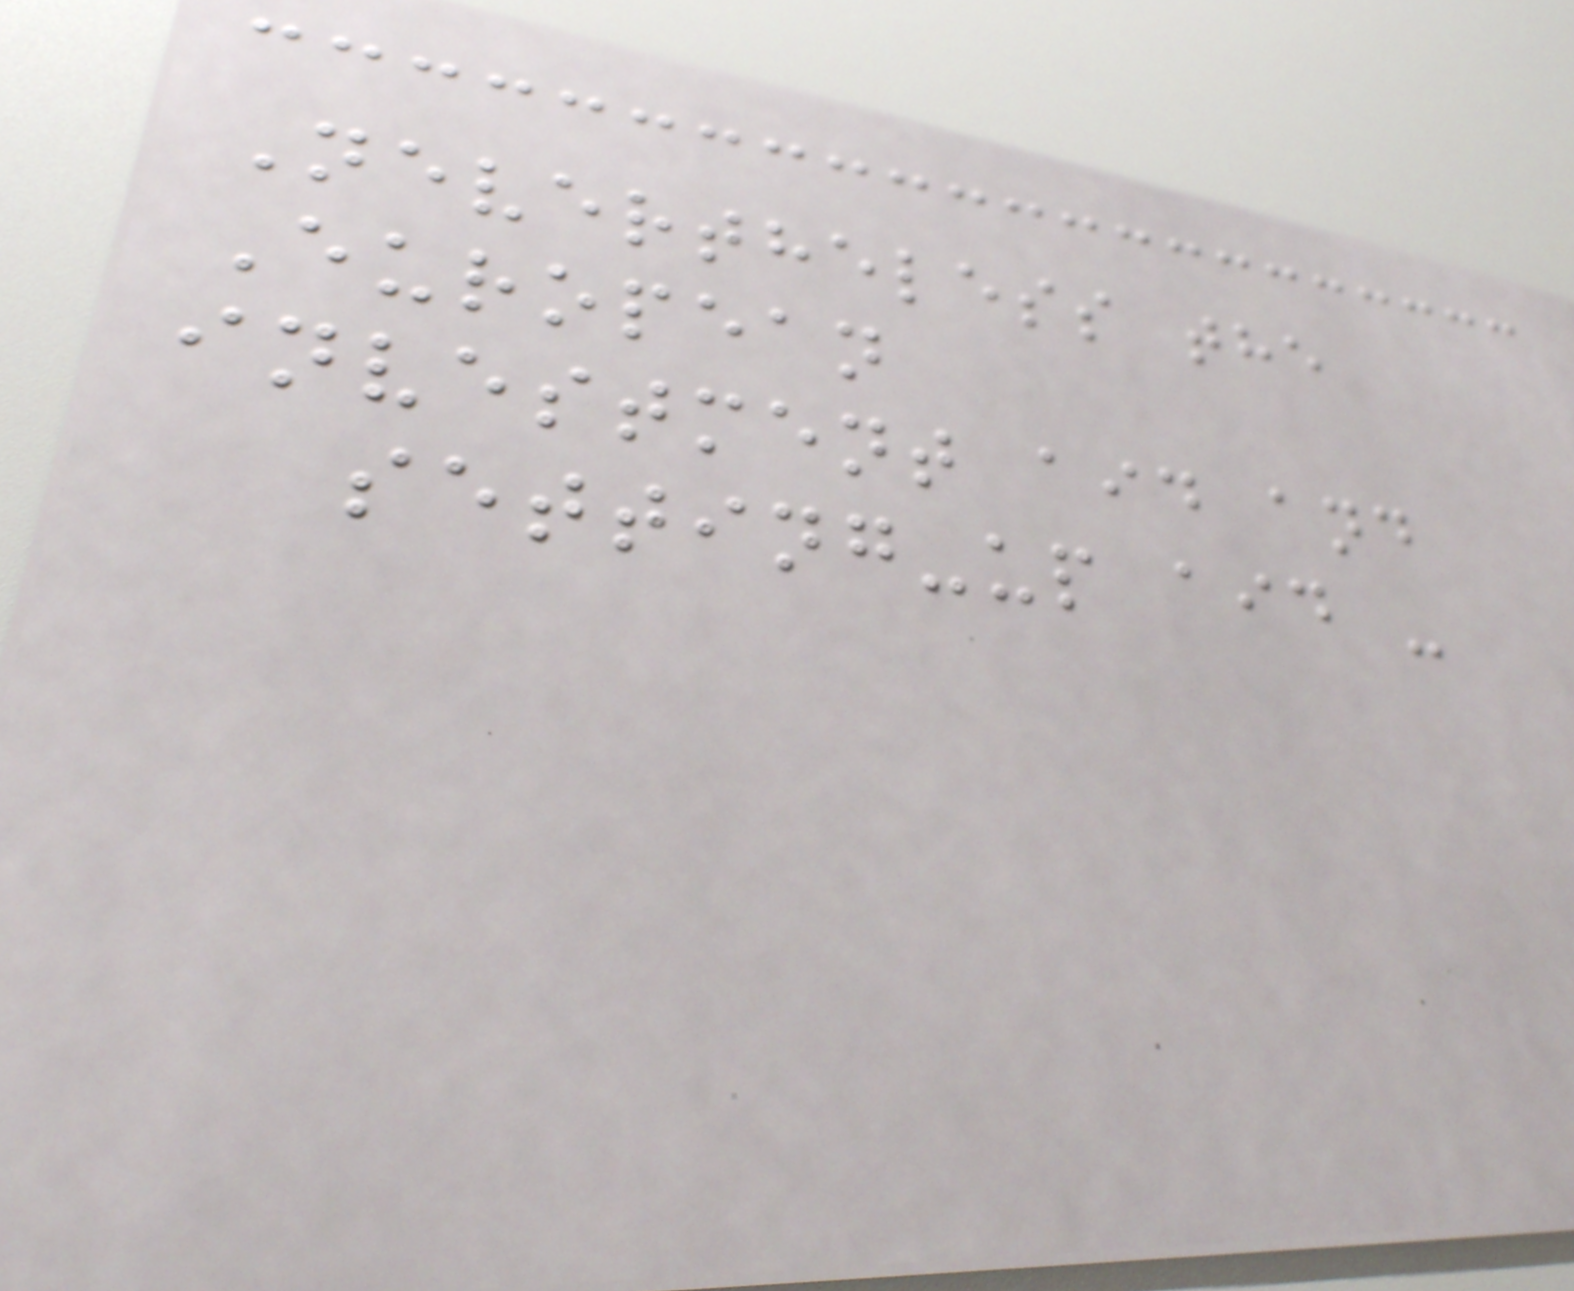Nevertheless the
European
investment aid and
setting-up aid -
